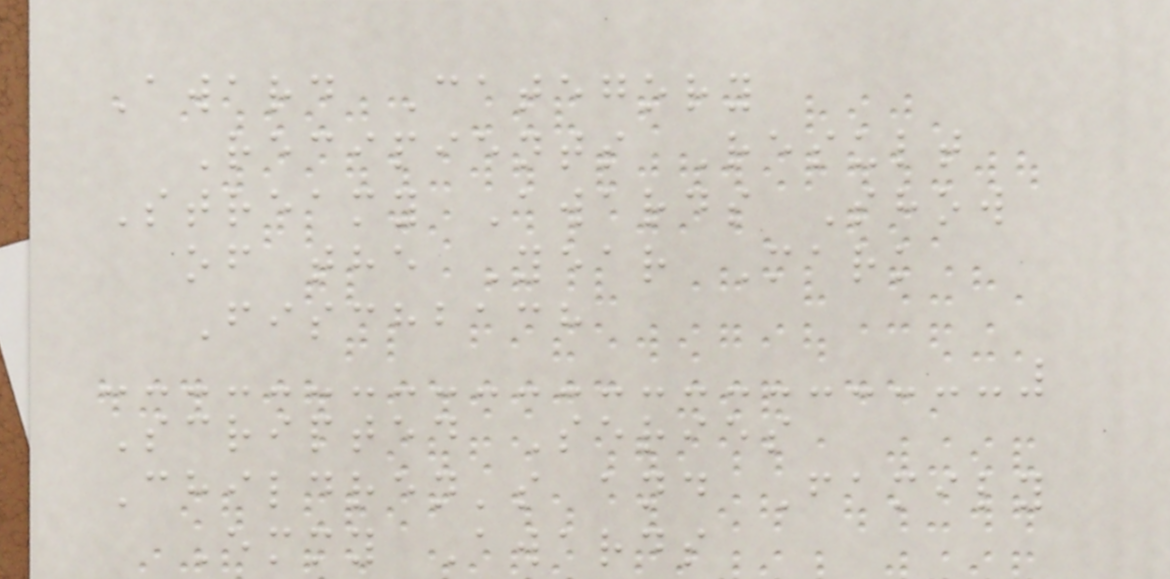Award Category
Recipients Result
Streamy Awards Show
of the Year Mark
Fischbach
Scripted Series
Children's and Family
Emmy Awards
